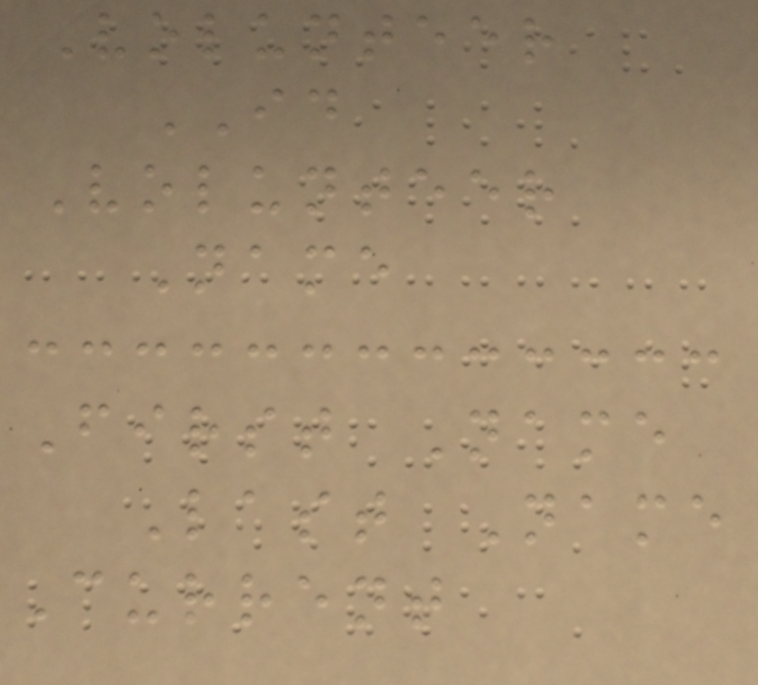Volunteer
ID
Volunteer
Name
First Name
Last Name
Current
